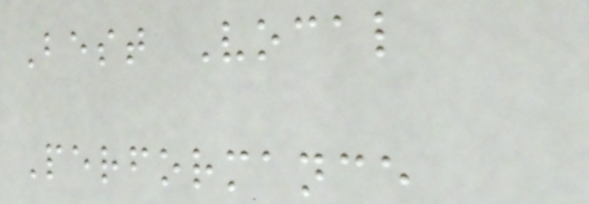Best Vocal
Performance
